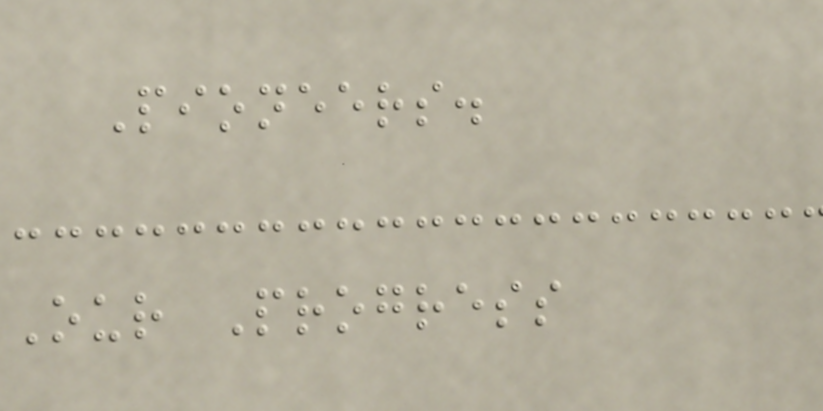Pioneers.
Our Progress
